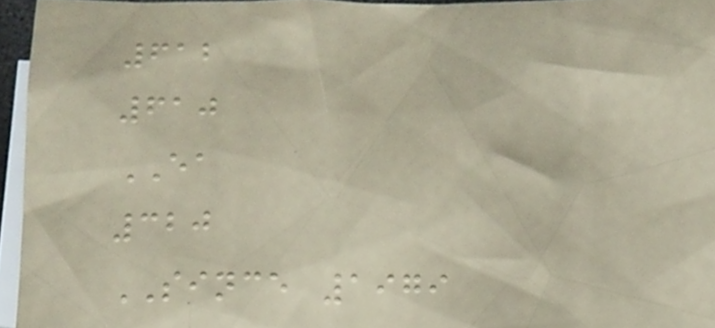612
610
EA
320
SINCE 1979
